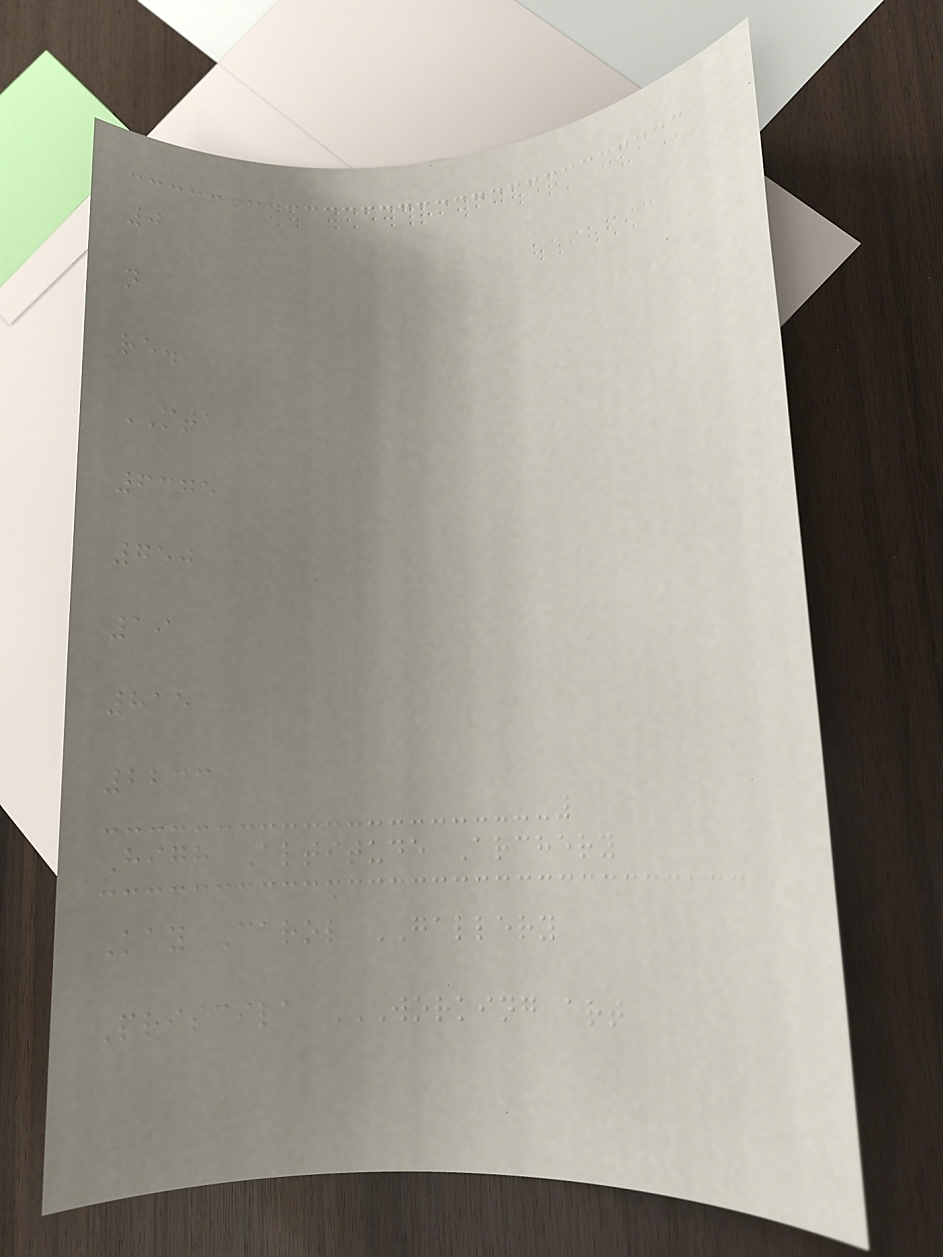0
n
re.
MTA
6375
750
19
815
2233
High Altitude Archery
Kay Carol GALLERY
Priscila WORKING ART
